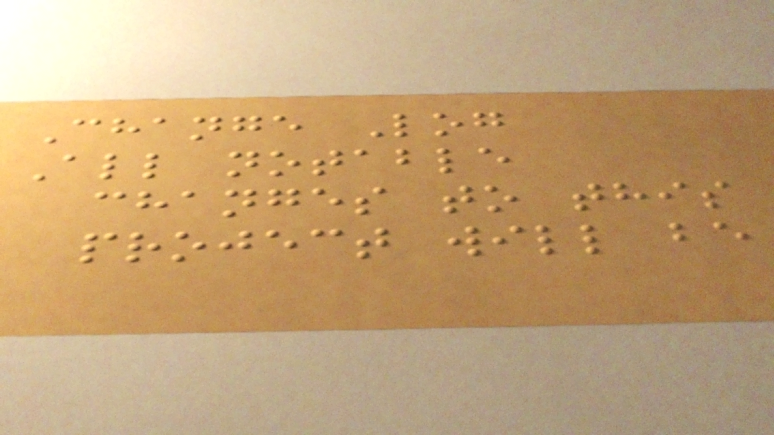Change Log
All notable
changes to this
project will be
